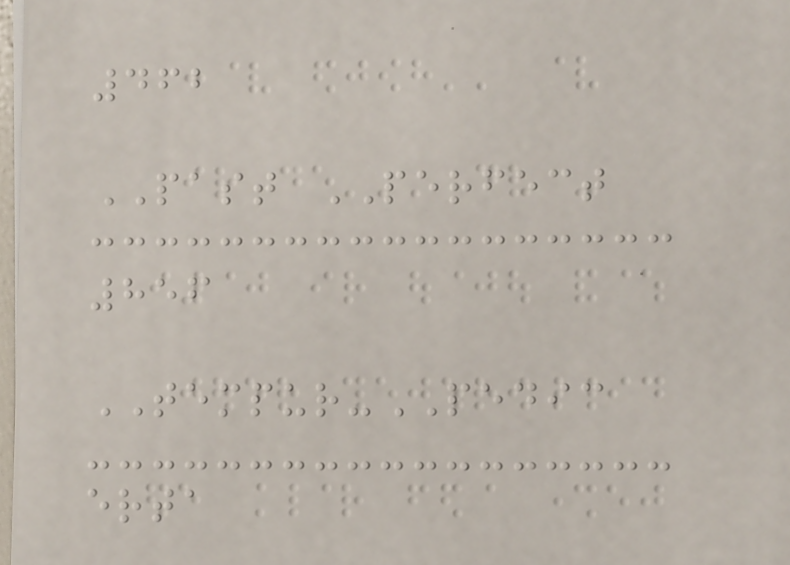462
PAST PERFECT
856
TEMPUR-PEDIC
erta
